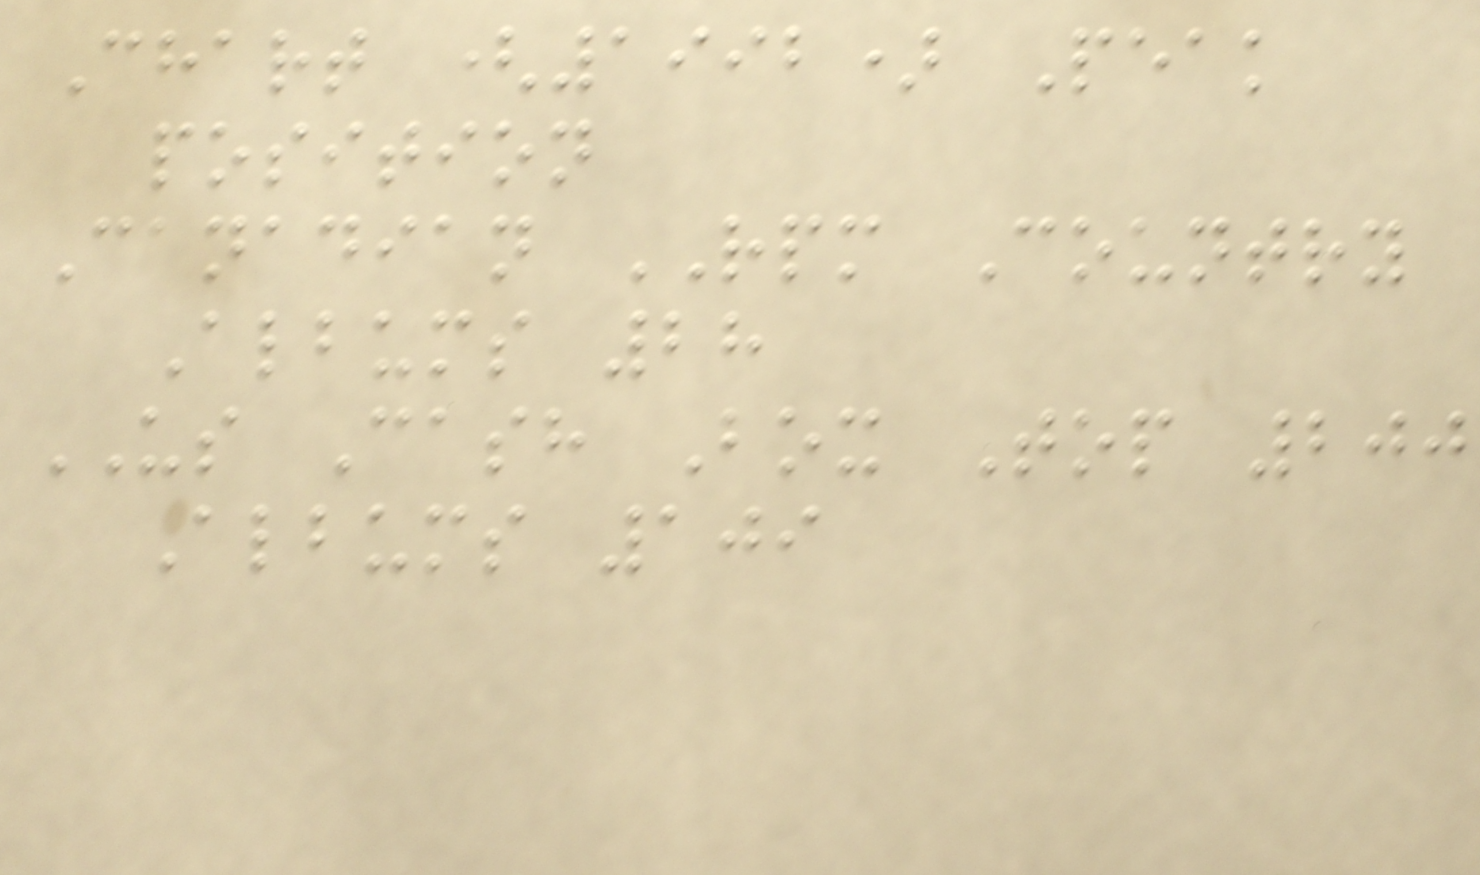Chart (1992) Peak
position
Canadian RPM Country
Albums 28
US Cash Box Top 200
Albums 109
